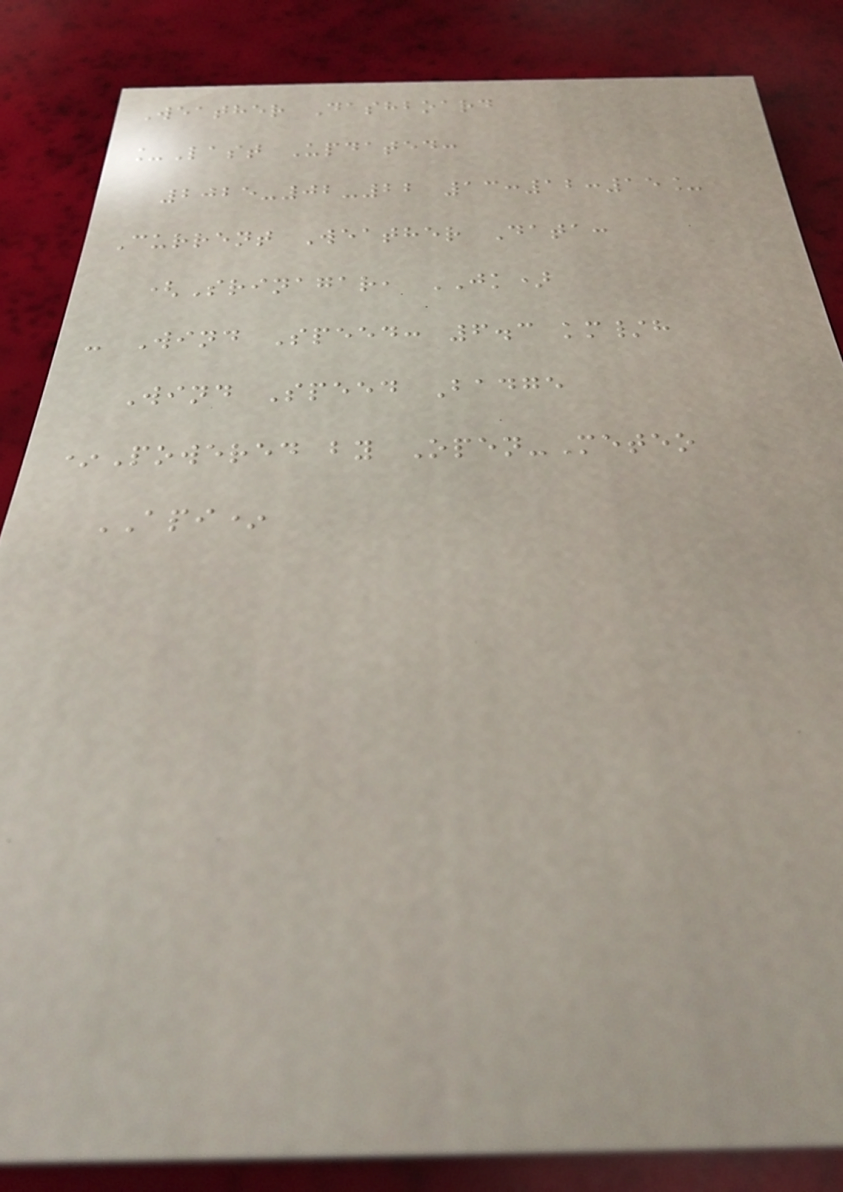Weather Dashboard
_Last Updated:
2025-02-22 13:12:15_
Current Weather Data:
(Srinagar, JK)
- Wind Speed: 6.3 km/h
Wind Speed Badge
*Powered by Open-Meteo
API*
